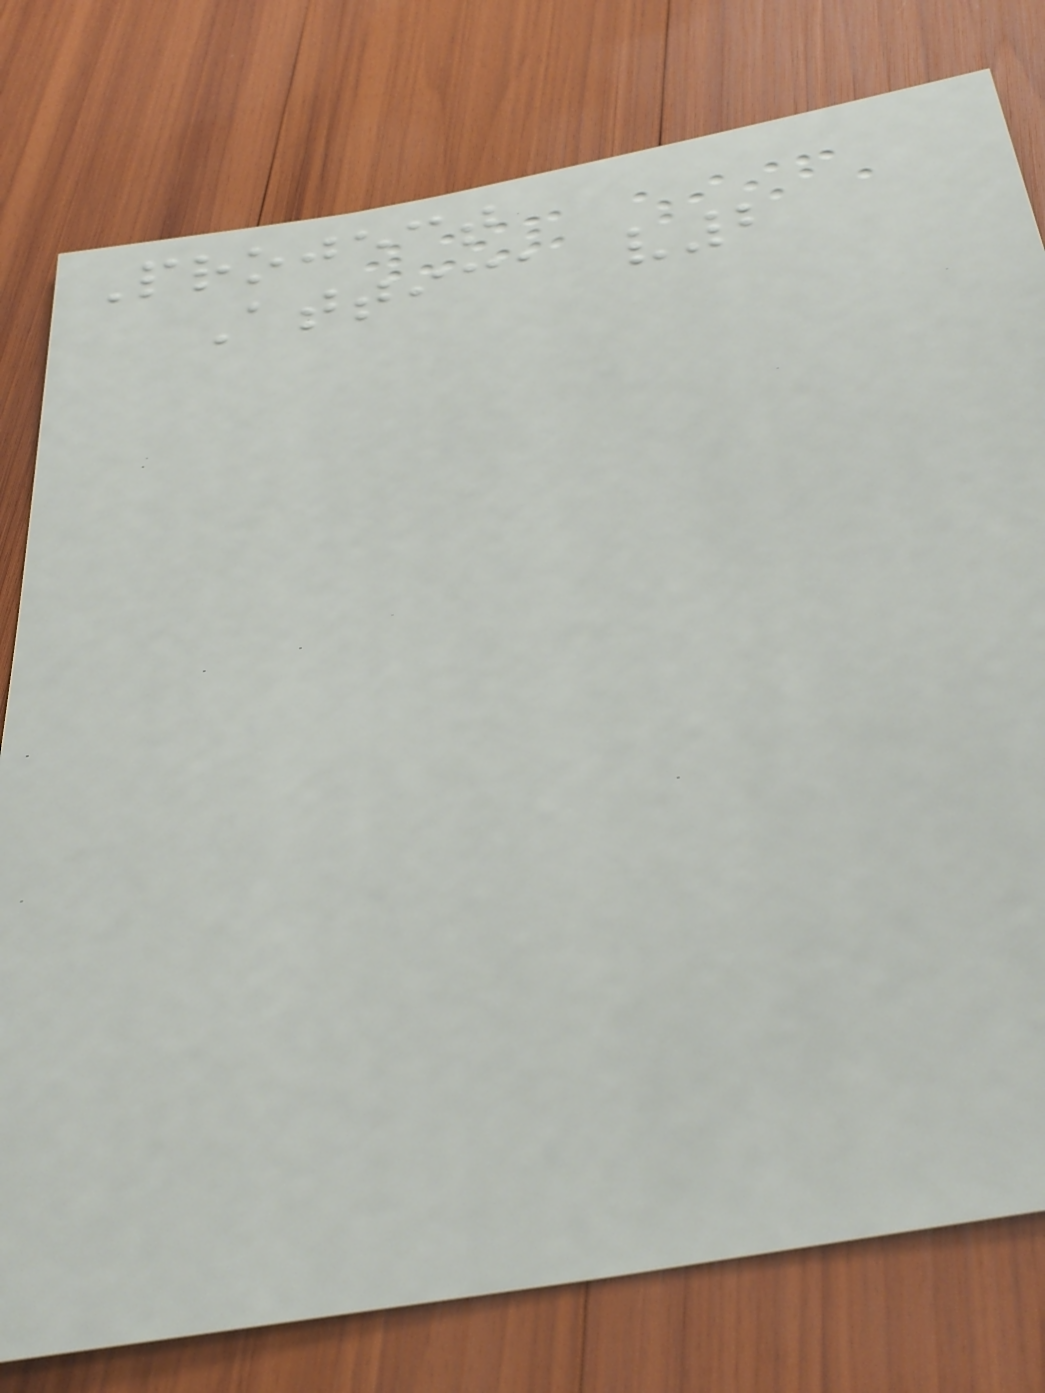Project
Attica v2
